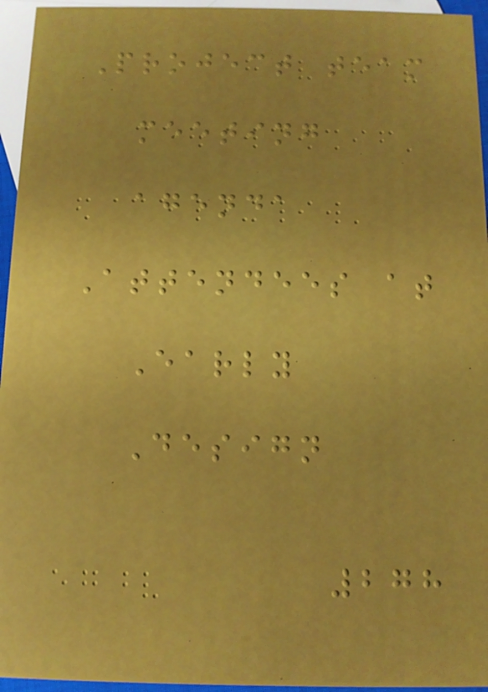Project team
meeting
agenda
Attendees at
Early
Design
278
